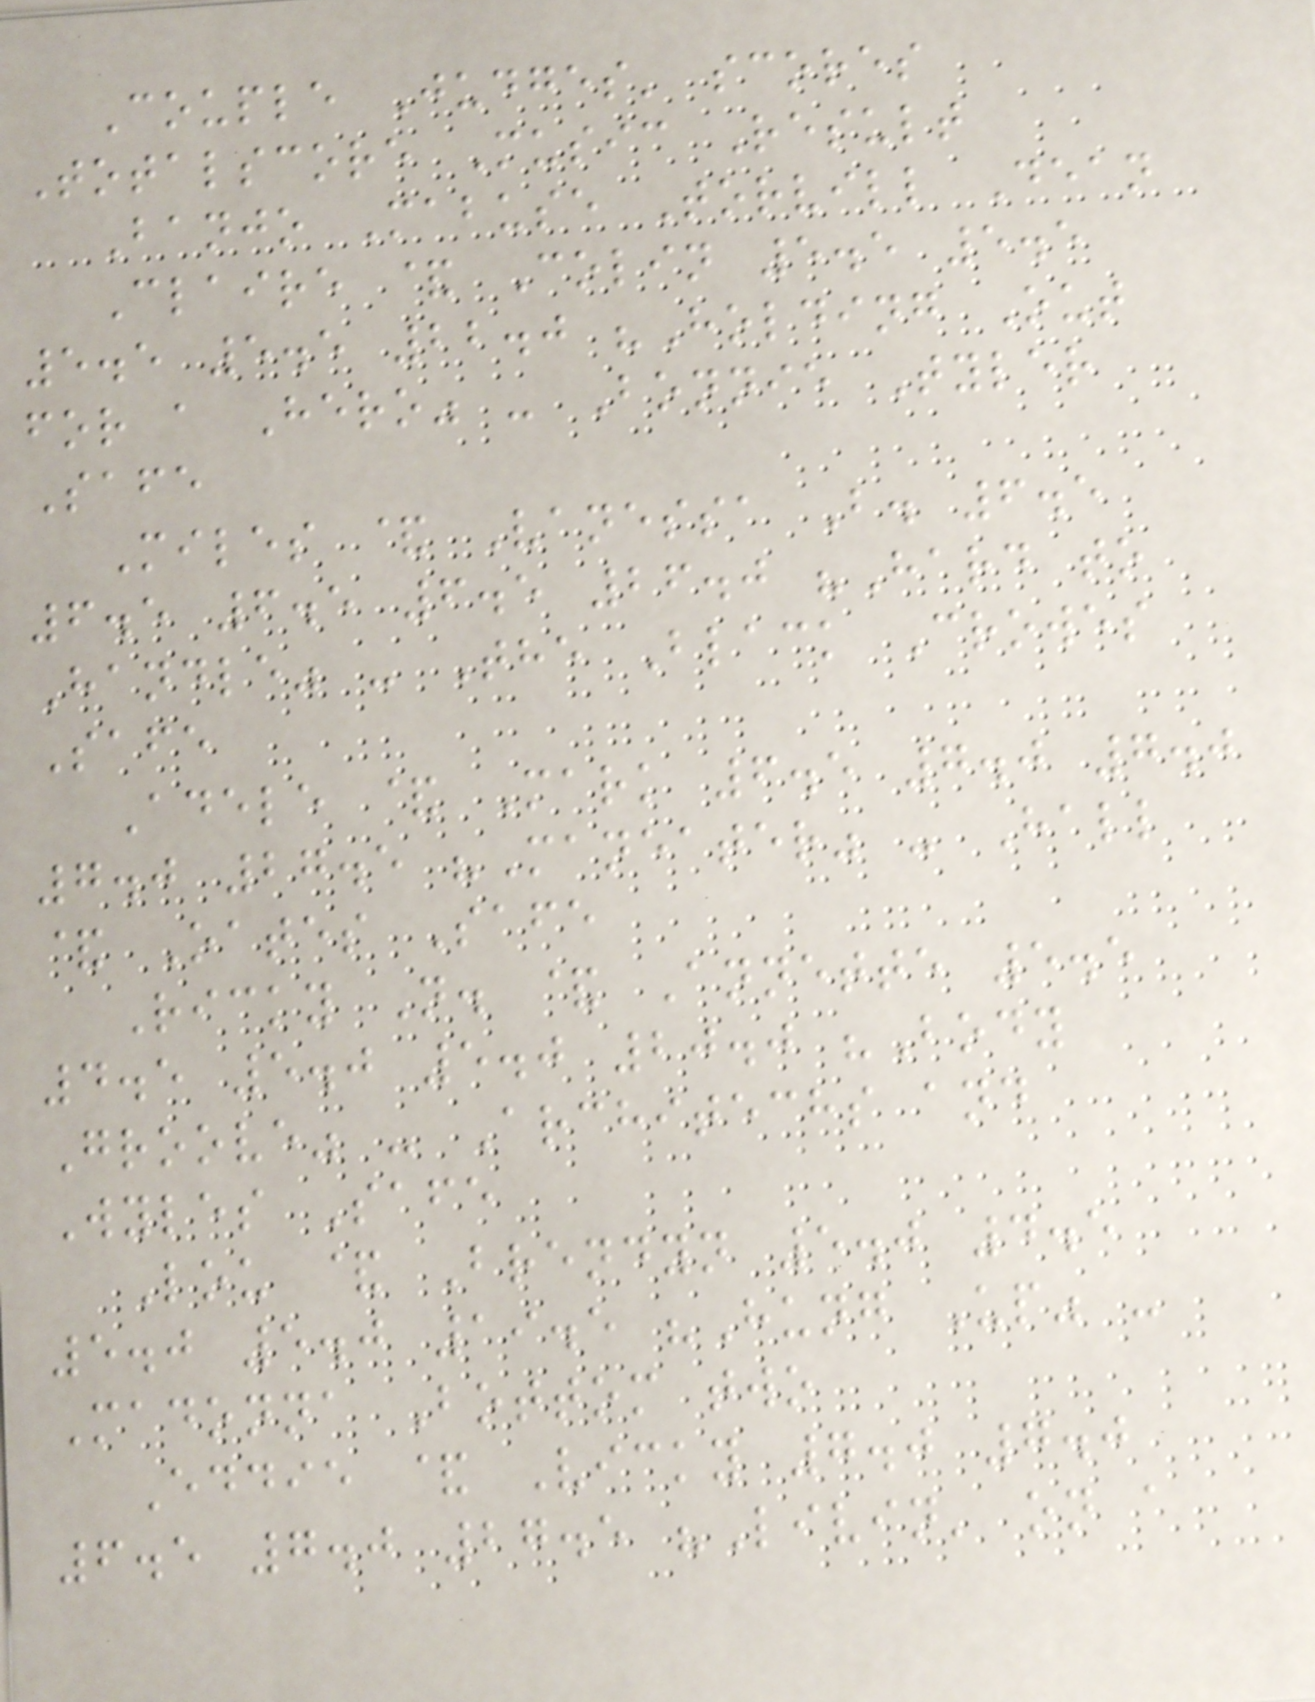Couple Judges' scores
Totalscore Music Result
Banjo Mabuse Torvill Dean
Claire & Colin 5.5 5.5
5.5 5.5 22.0 "Holding Out
for a Hero" - Bonnie Tyler
Safe
Miles & Vanessa B. 6.5
6.5 6.5 6.5 26.0 "Hard to
Handle" - The Black Crowes
Safe
Adele & Mark 6.5 7.0 7.0
7.0 27.5 "Maneater" - Hall
& Oates Safe
Ricky N. & Annette 5.5
4.5 5.0 5.0 20.0 "Body
Groove" - Architechs and
Wyles Safe
Lou & Brendyn 5.0 4.5
5.0 5.0 19.5 "Hung Up" -
Madonna Bottom two
Eddie & Vicky 7.0 7.0
6.5 7.0 27.5 "Livin' on a
